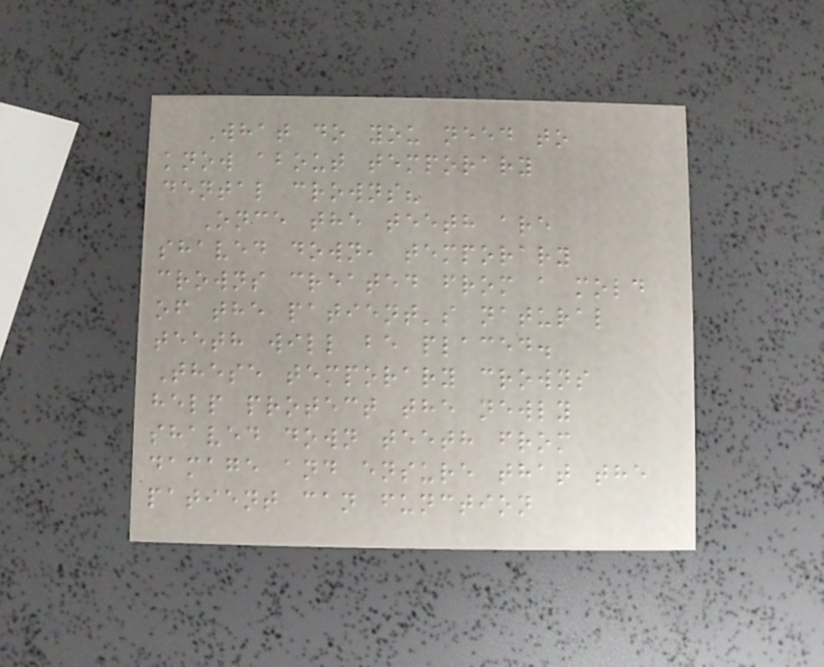What do you need to
know about temporary
dental crowns?
Once the teeth are
shaved down, temporary
crowns created from a mold
of the patient's natural
teeth will be placed.
These temporary crowns
help protect the newly
shaved down teeth from
damage and ensure that the
patient can function
